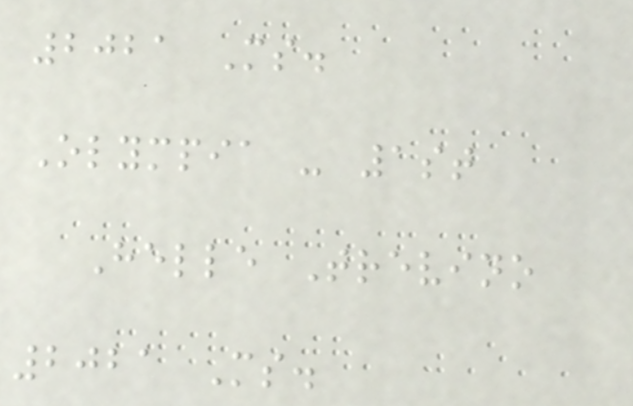2021 Ms.
Olympia - 1st
Helle Trevino
2021 Ms.
